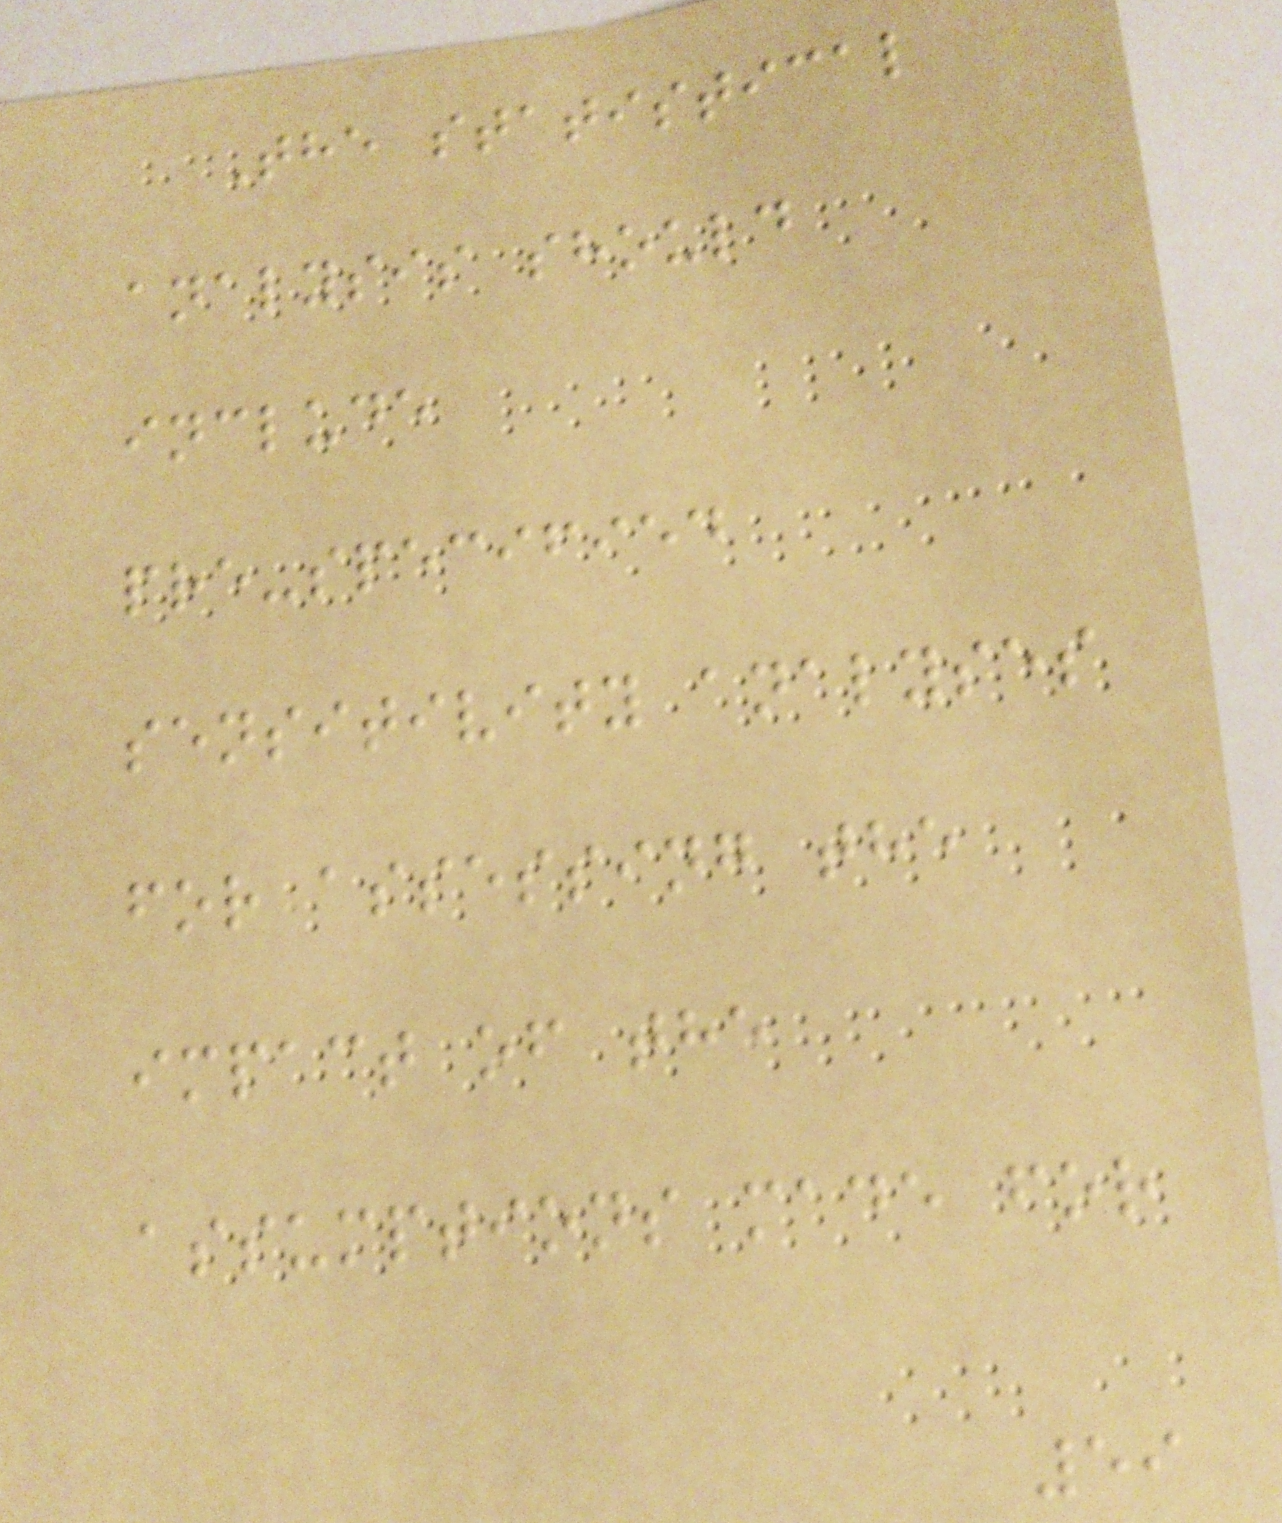The statistical
analysis should
include
pre-specified
sensitivity analyses
for assessing the
impact of the
assumptions made for
59
